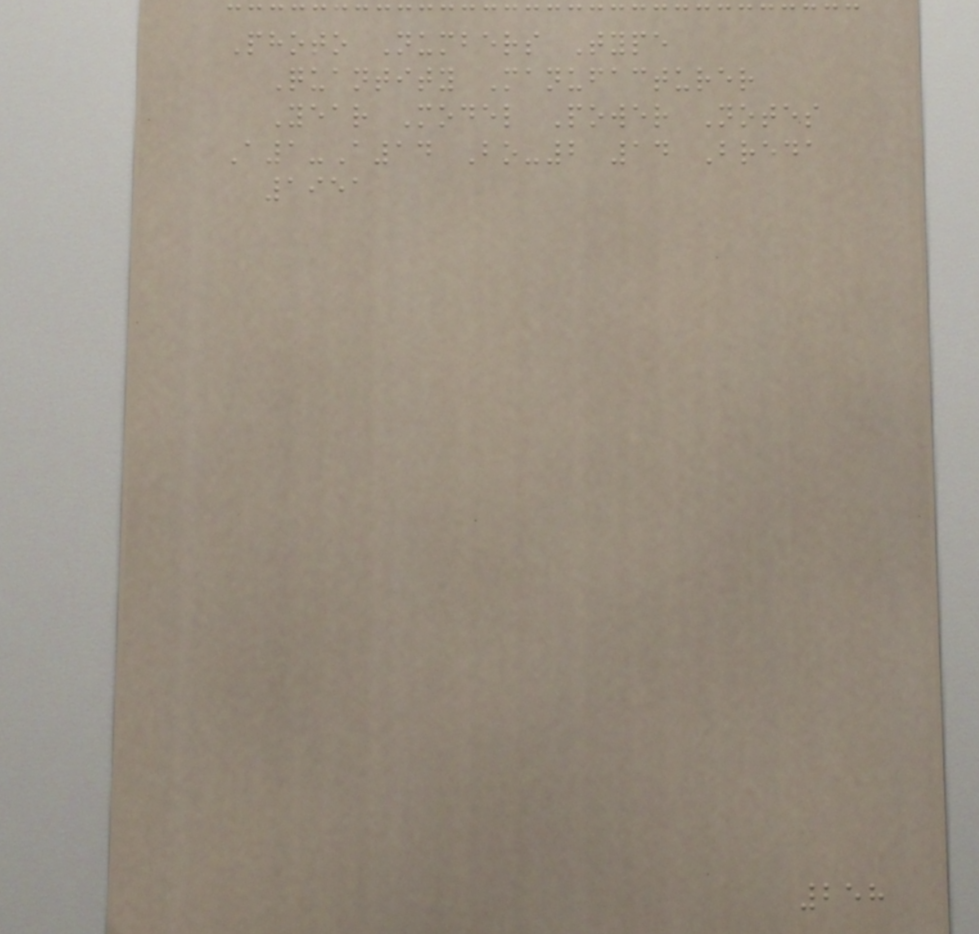Photo Numbers Type
Quantity Manufacturer
Year Model Power Notes
A1-A14 Bo-2 14 Breda
1951
258
